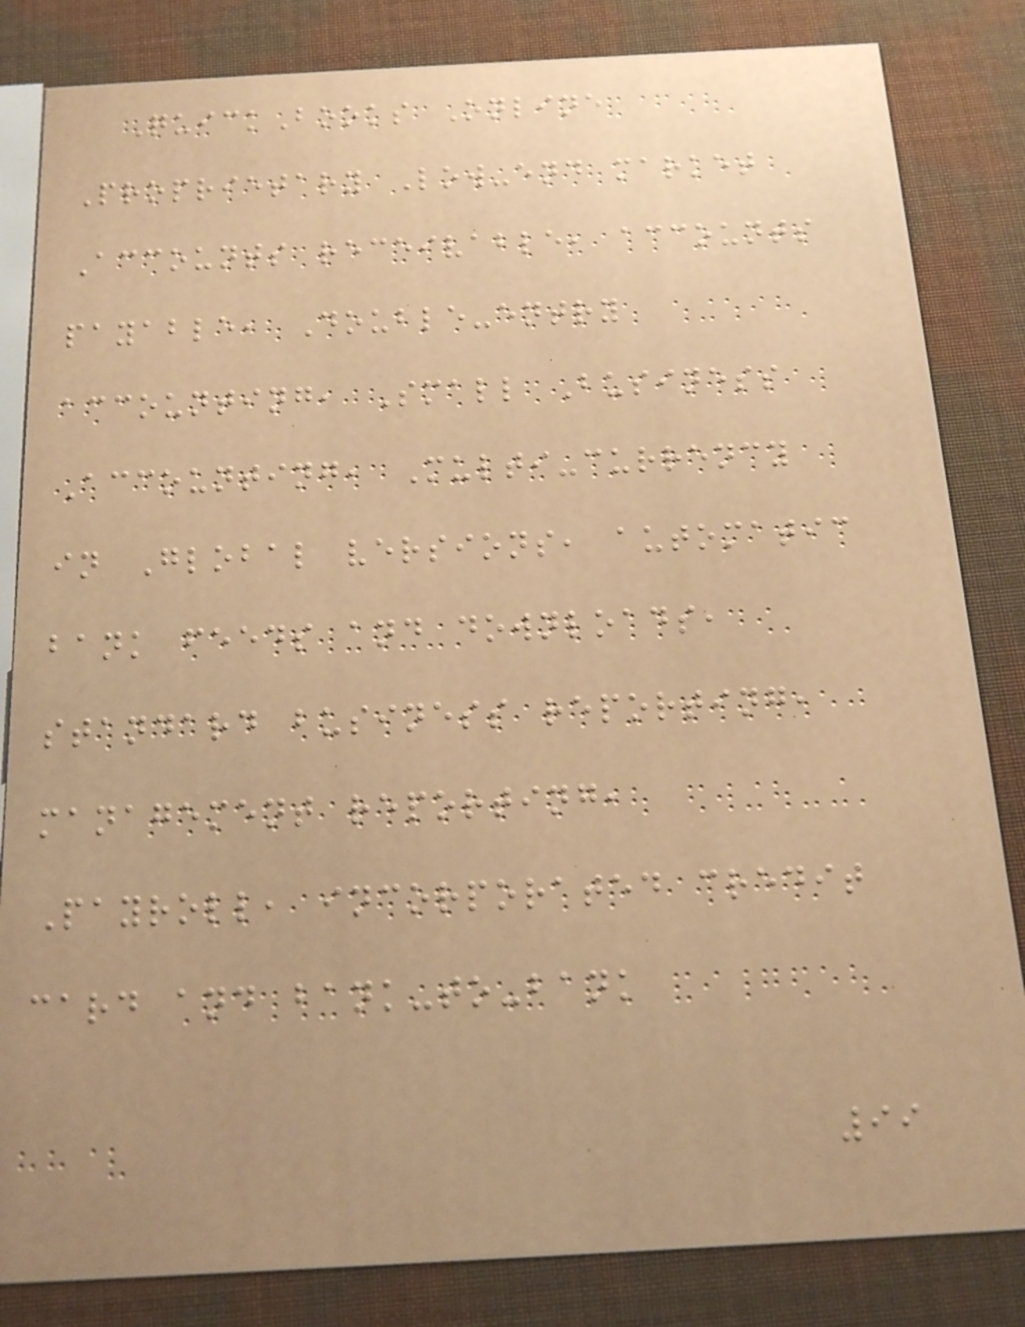QuickBooks Online
Proprietary Low-end market
Accounts receivable, accounts
payable, Double-entry
accounting, Small Business
Accounting, Multi-currency
in Global versions, automatic
bank feeds and downloads,
standard business reporting,
management reporting,
Payroll, incorporated credit
card and bank-to-bank
99
